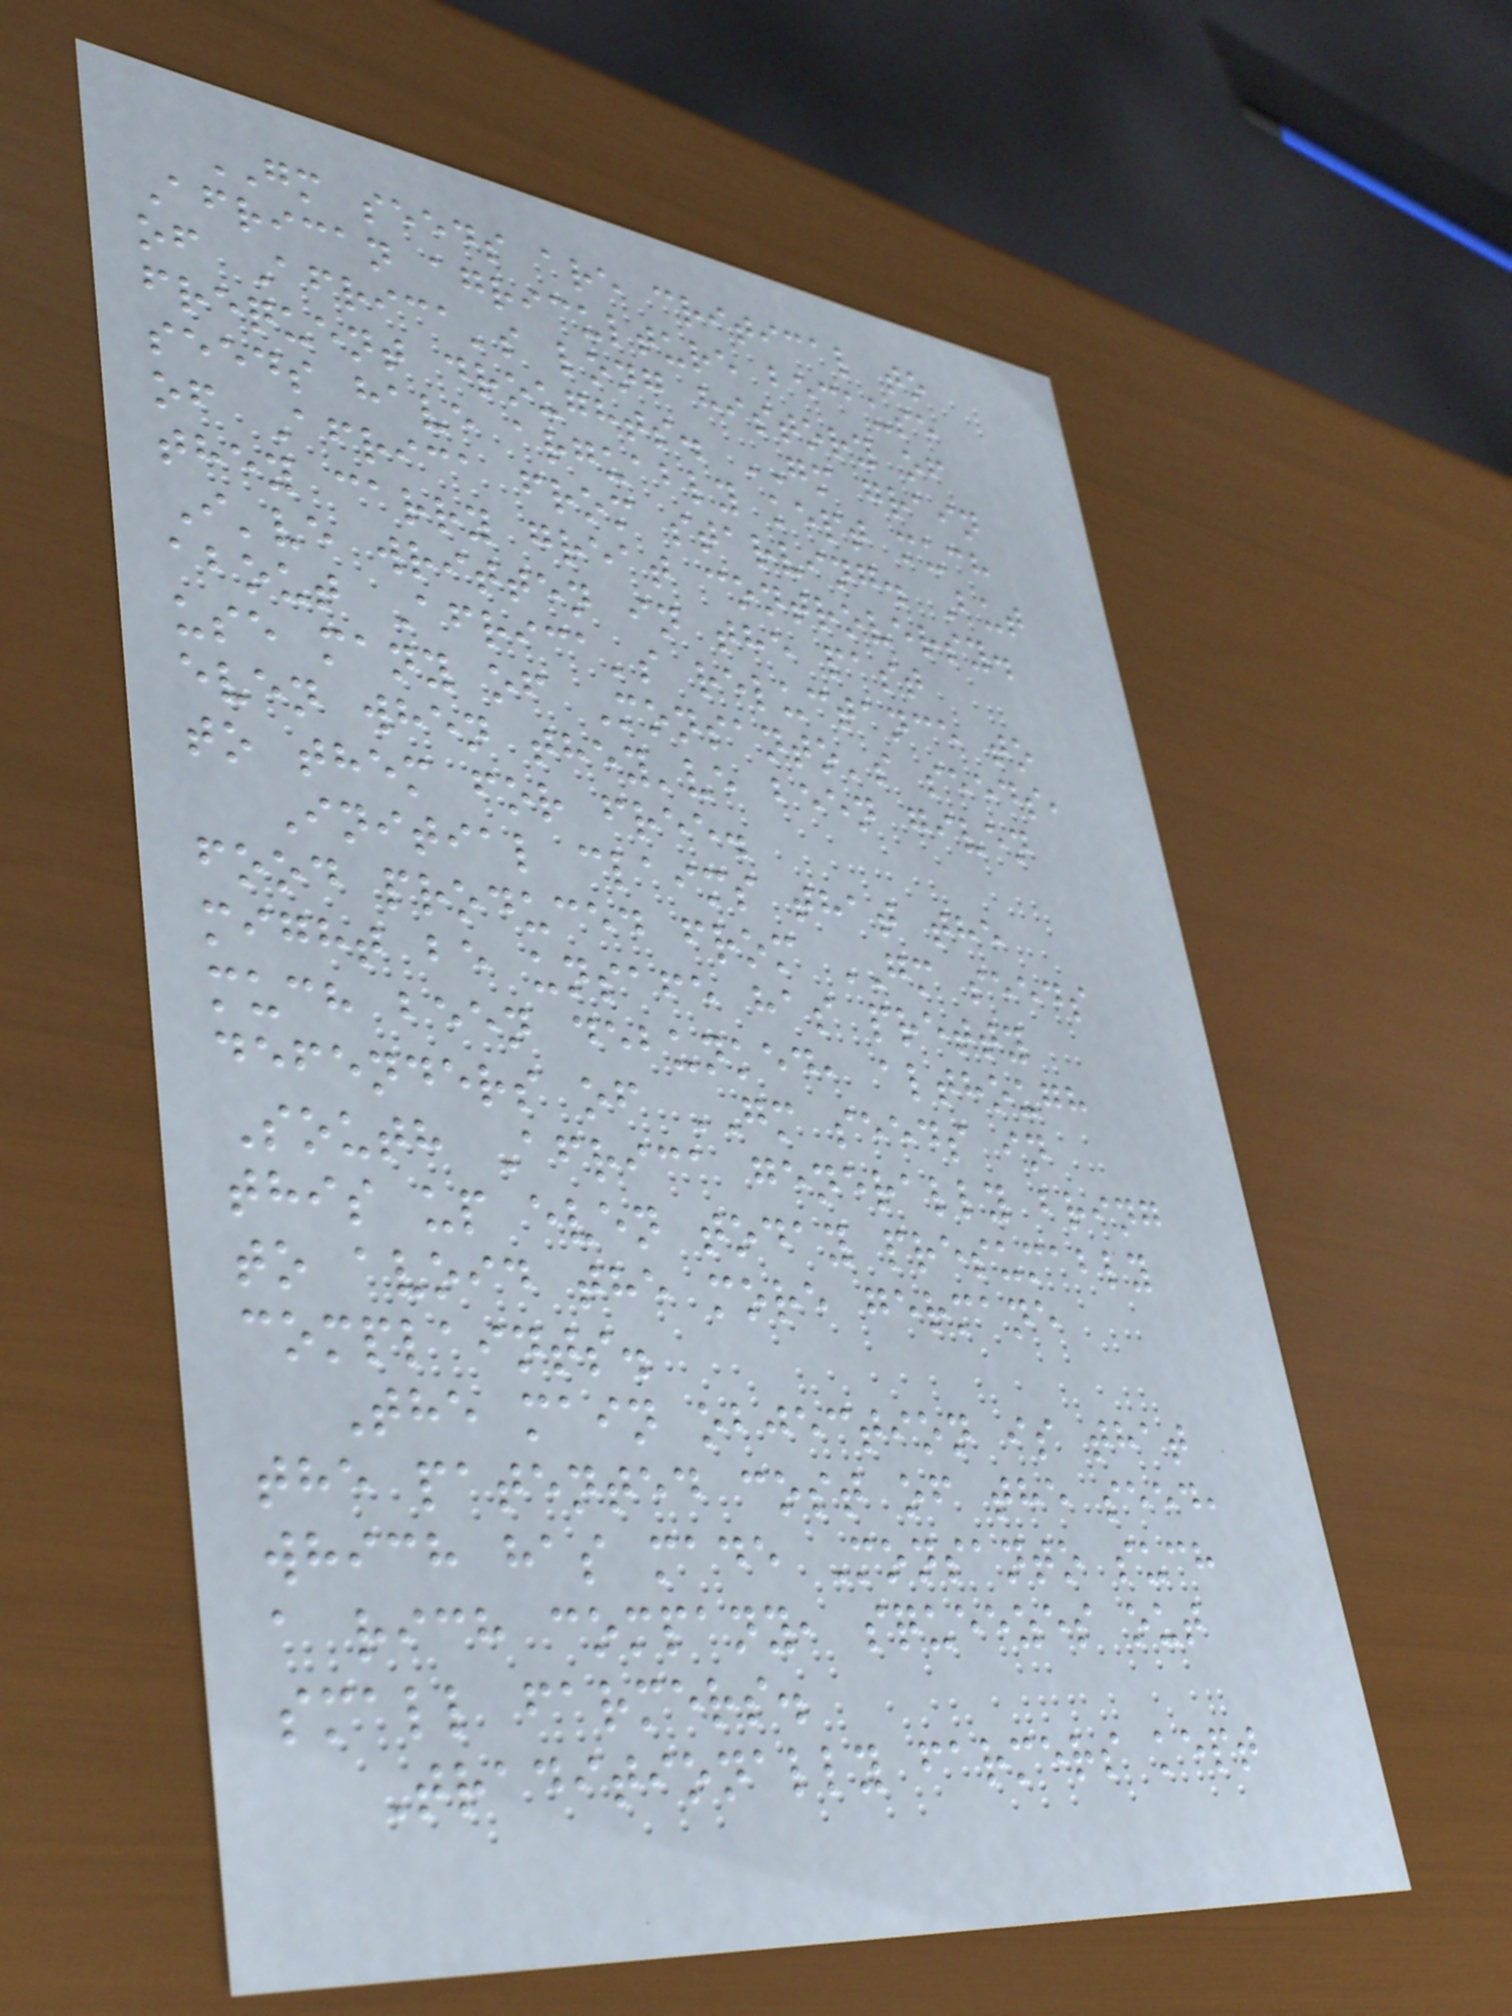GM seeds are critical to
African agriculture because
of Africa's long history of
frequent droughts. GM grain
seeds have arguably kept much
of Africa from starving. But
they carry great controversy.
I've written in the past
about Africa's reluctance to
use many of Monsanto's seeds,
even when they've been given
to them for free.
Initial claims that the
food produced from GM seeds
might be unsafe has pretty
much been debunked, although
defenders of GM seeds in
South Africa generally bring
this up even today presumably
to avoid the more germane
complaints.
The main objection is that
the patented cost of the seed,
which has made Monsanto such
a rich company, squeezes out
small farmers.
Traditionally farmers kept
